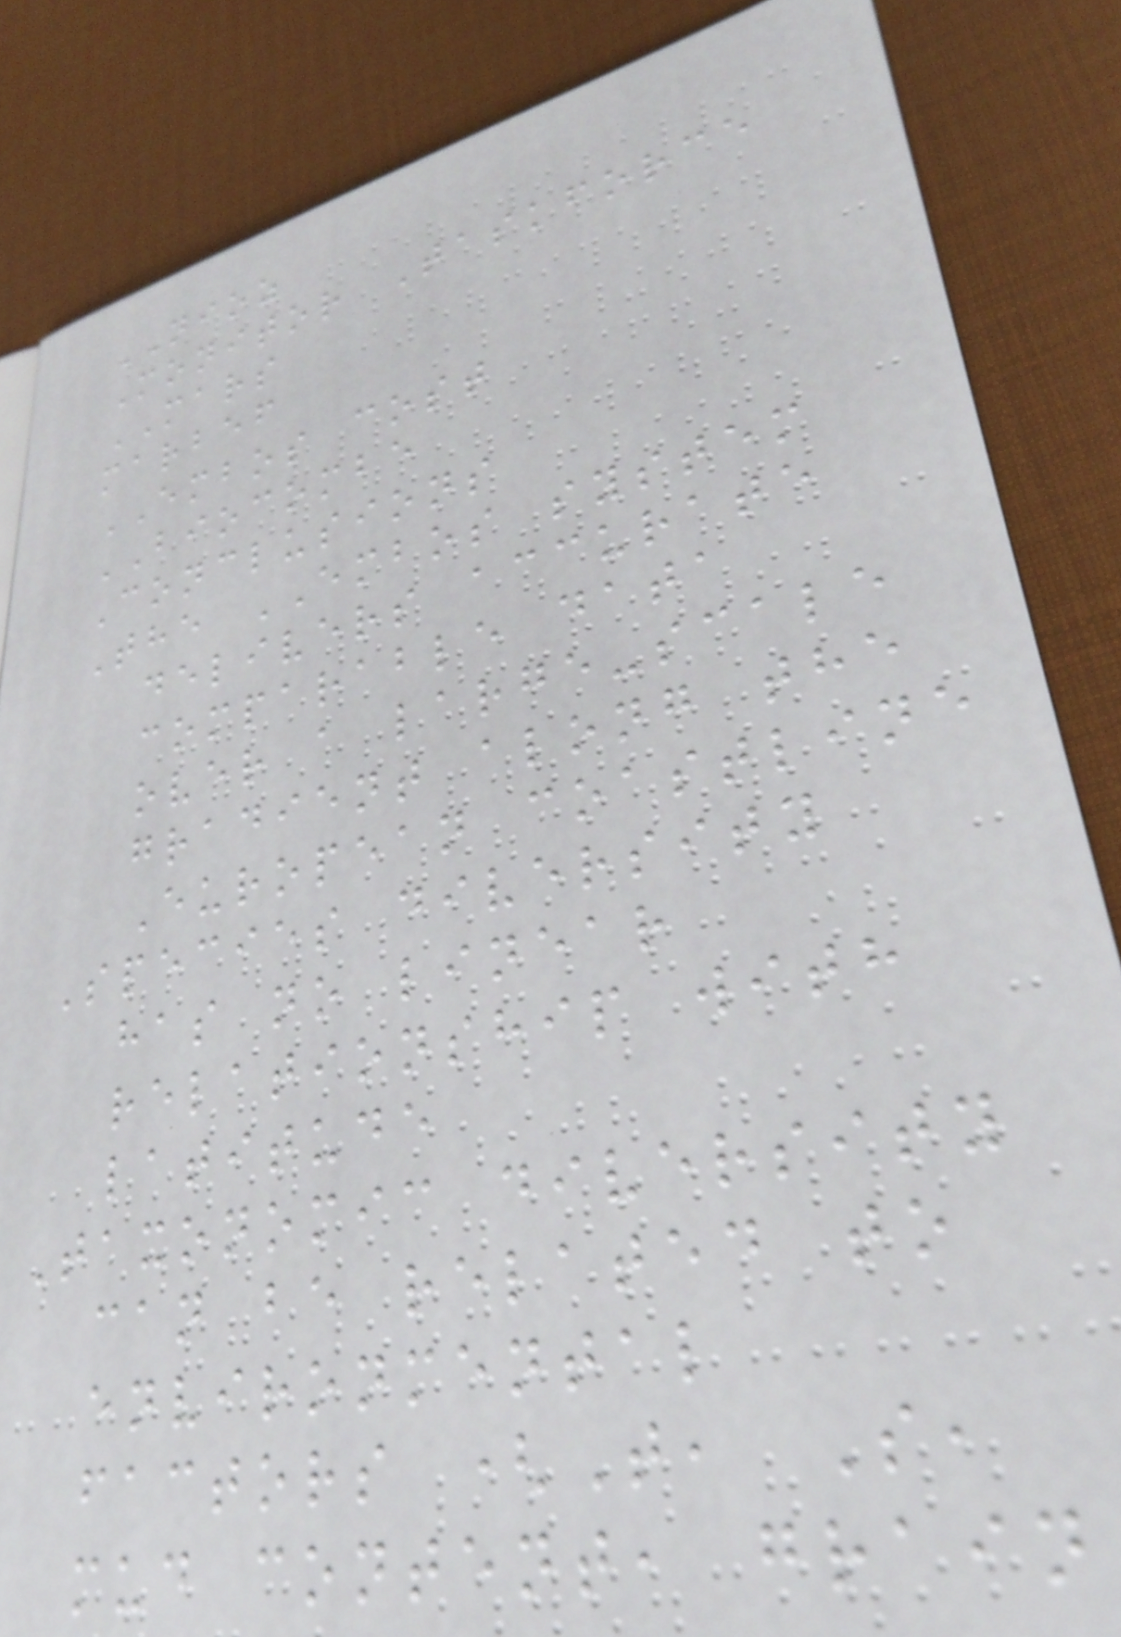NIOZ
Monitor Taskforce
MARS
marbef
EMBOS cost
BIOCOMBE
Conclusions
The EMBOS system
delivers accurate
comparable data
over a large-scale
gradient along the
European coastline
Species diversity
has no linear
relationship with
latitude
Taxonomic diversity
can be related to
environmental
factors (T, S,
mud content, grain
